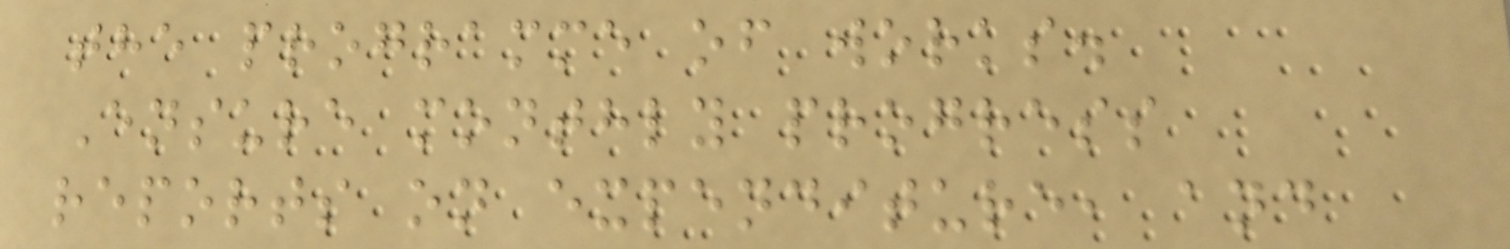the programme of works.
Ensure monthly progress
reports on expenditure, and
